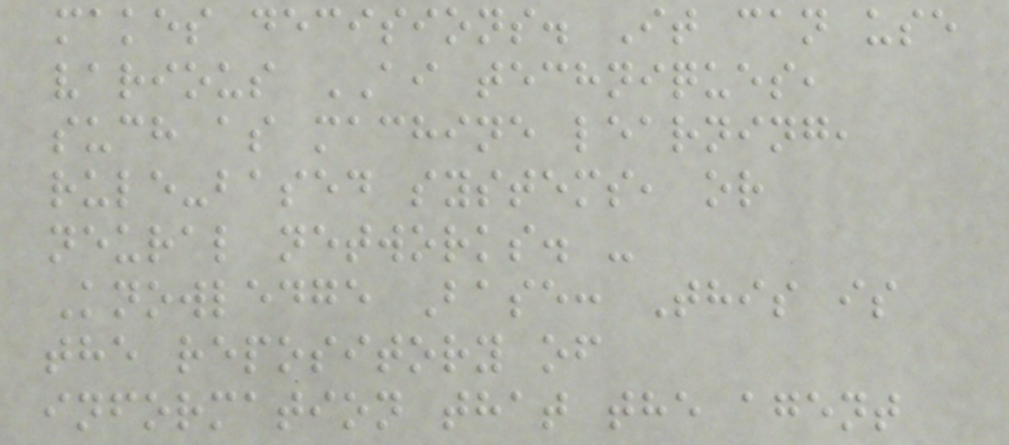makes decisions. It can use
various AI techniques,
such as machine learning,
rule-based systems, or
neural networks. -
Knowledge Base: This is
the repository of
information that the agent
